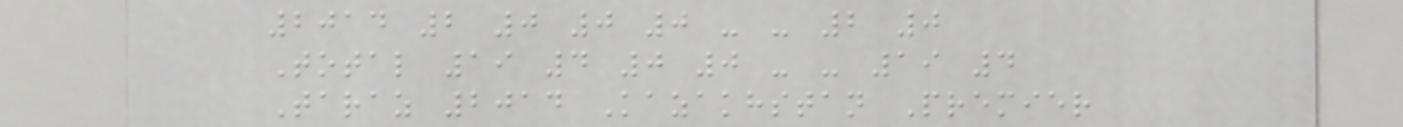2014 2 0 0 0 - - 2 0
Total 19 4 0 0 - - 19 4
Taraz 2014 Kazakhstan Premier
